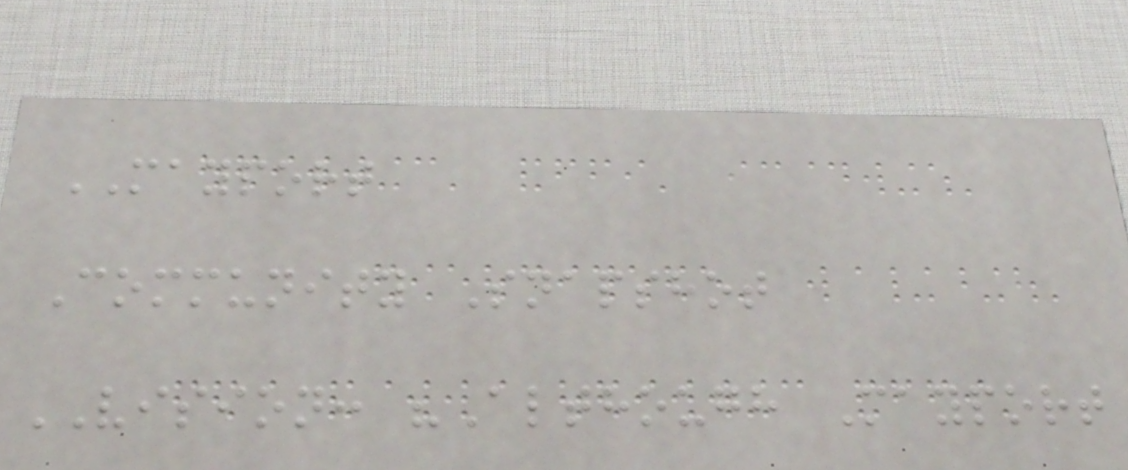MAYPORT
Community Snapshot
VISION: "Although Mayport
